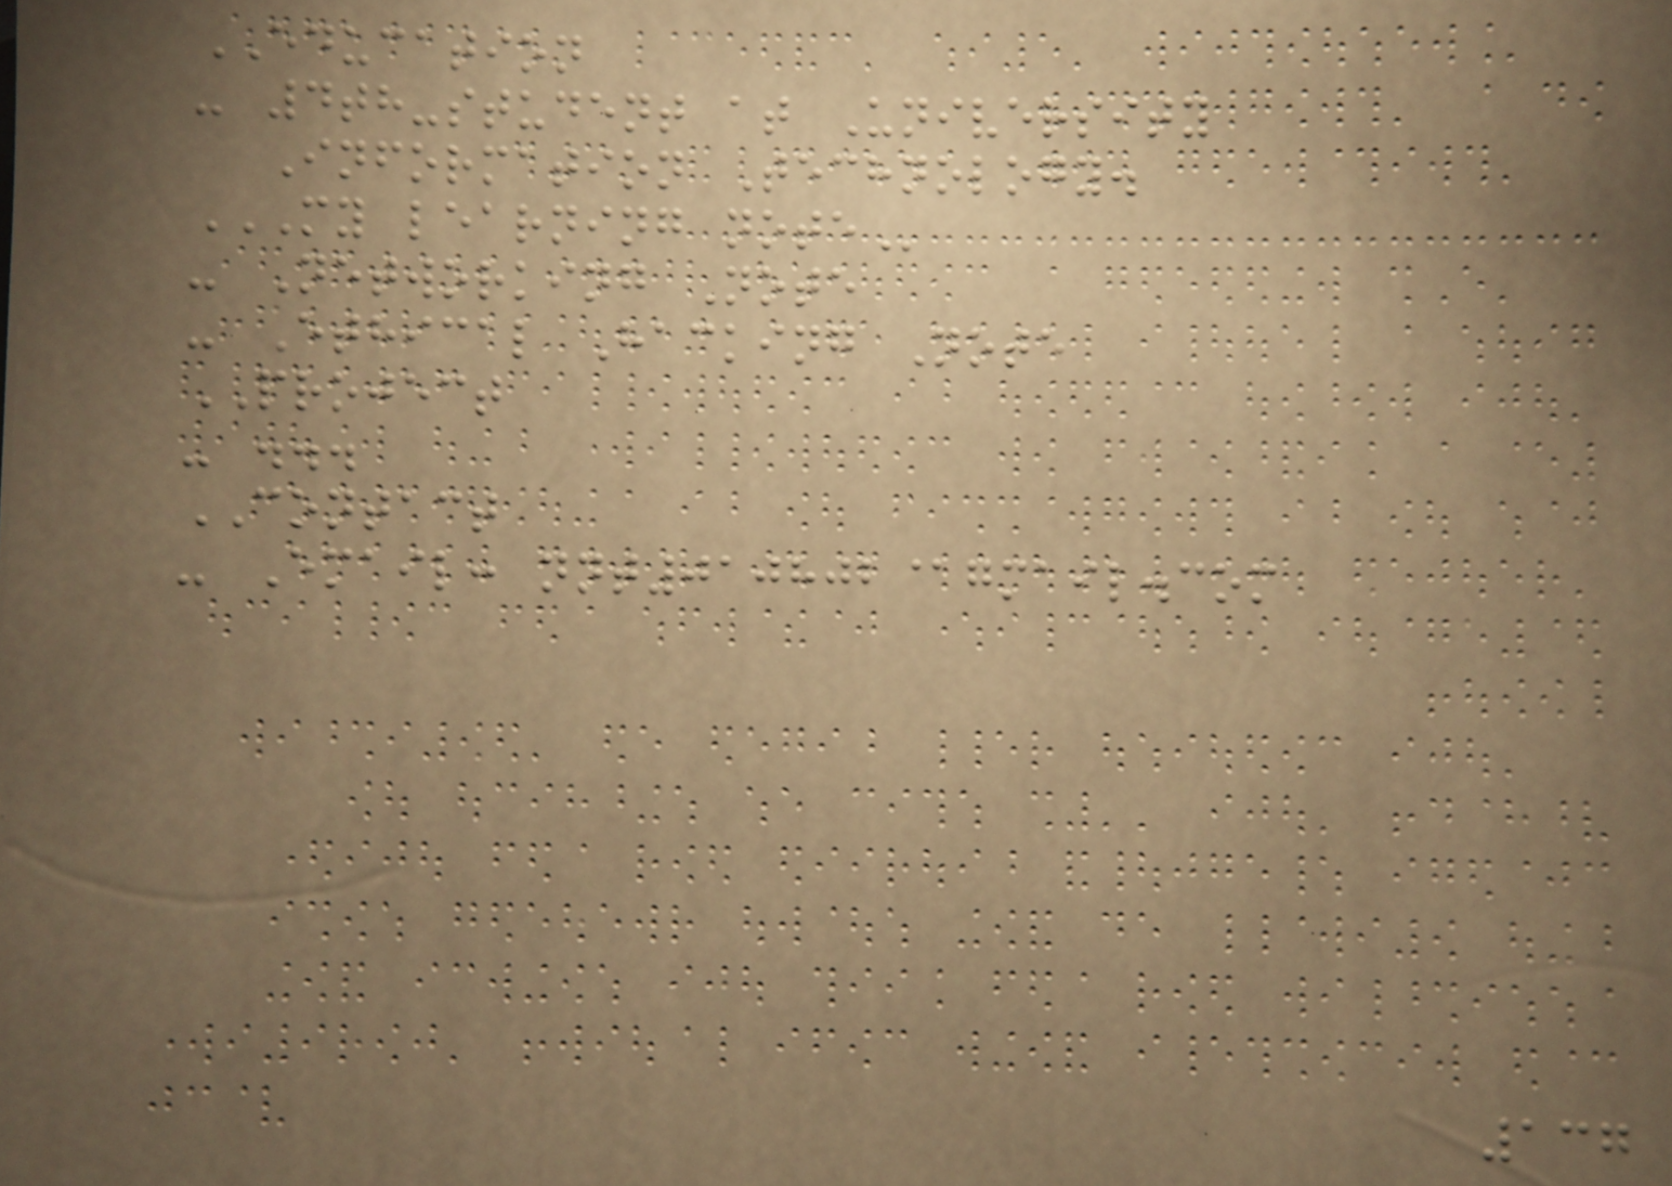EDUCATION
- 4th-student at University
Information Technology.
MY LEARNING NOTE
- Networking Note
- Ethical Hacking Note
PROJECT
- ...
CONTACT
- Email: nnt010802@gmail.com
137
